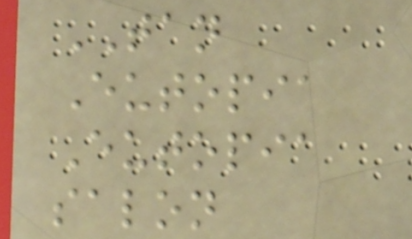TAN
Eutopia
Eutopia
salon
